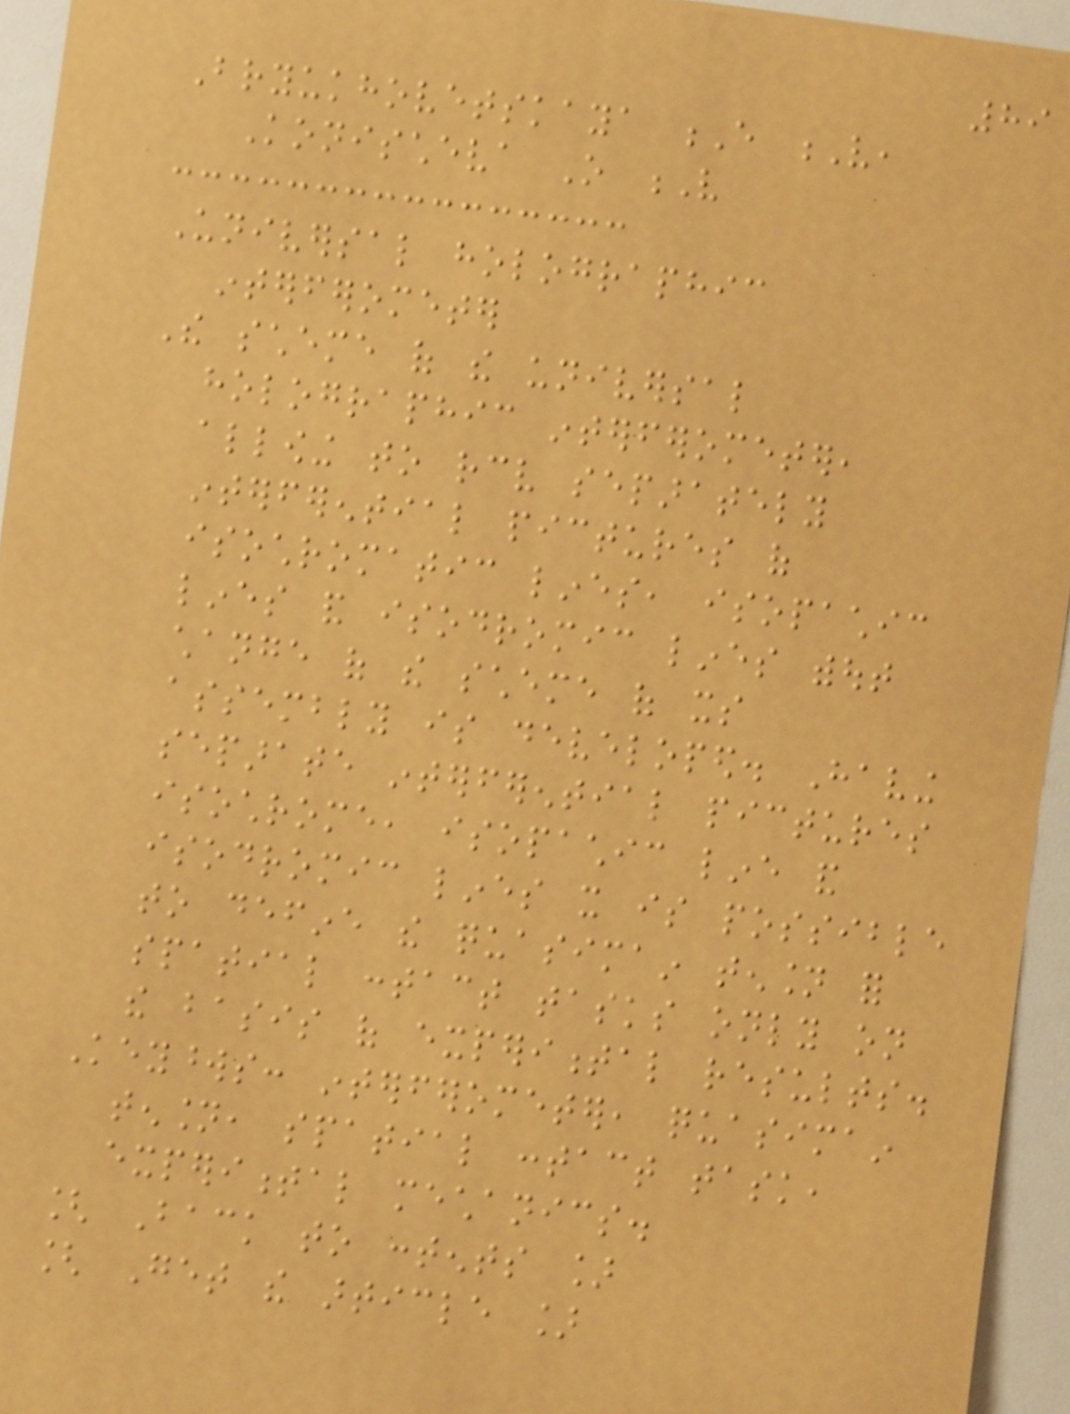89
Bryukhovetskaya E V,
Konischeva O V
Universal holographic
interferometer
The scheme of the universal
holographic interferometer,
allowing to receive separately
interferential pictures of
isochromatic lines, isopachic
lines and isodromic lines without
change of the scheme of its
assembly is developed. Having
separate interferential pictures
isochrome, isopachic line and
isodromic lines it is possible
to define the quasimain tension for
spatial contact tasks only on
the basis of experimental results.
Keywords: interferometer, quasimain
tension, spatial contact task,
experimental mechanics.
[ Back to contents ]
[ Get the article ]
